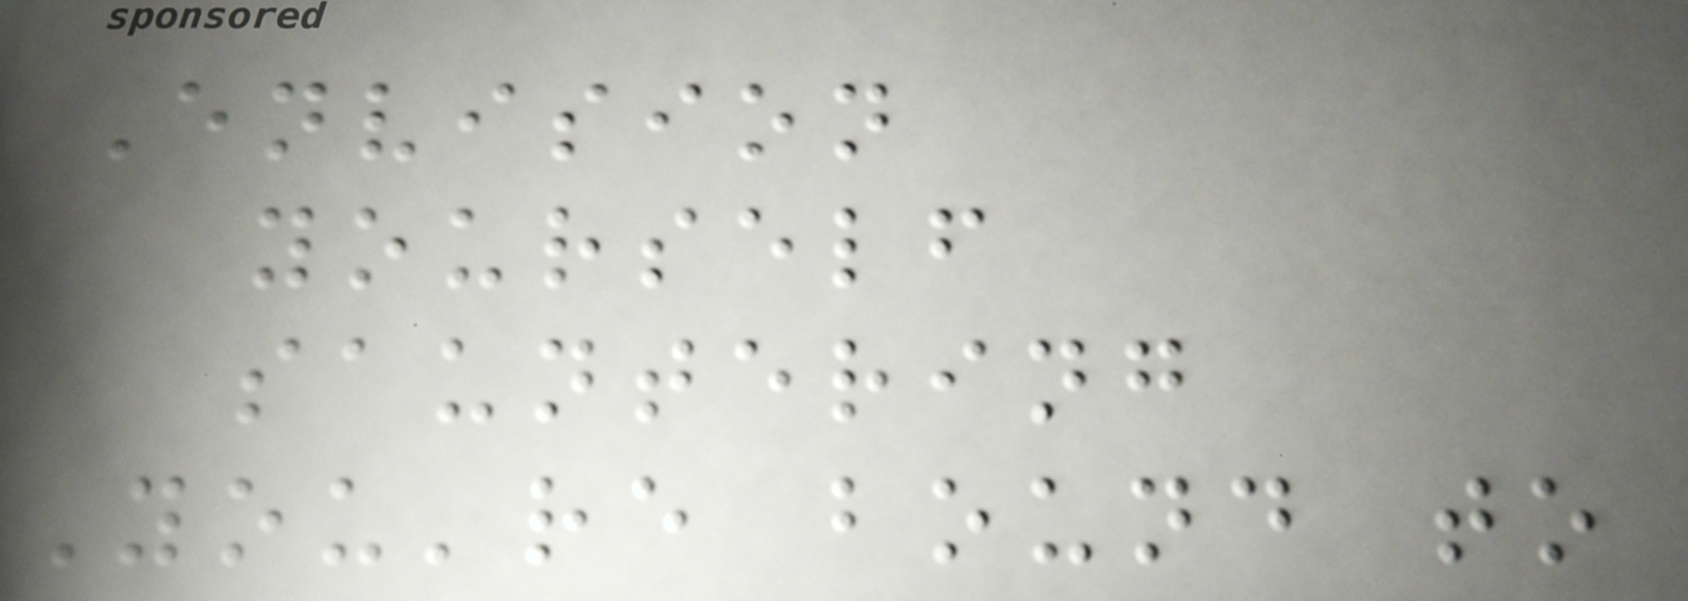Envision
yourself
sauntering
You're bound to
